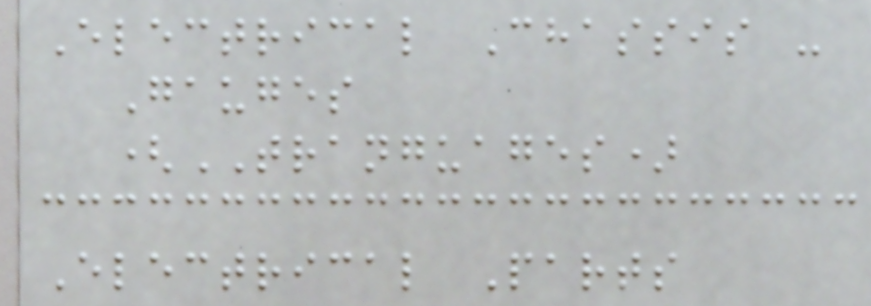Electrical Chassis -
Gauges
(TRANGUAGES)
Electrical Parts
